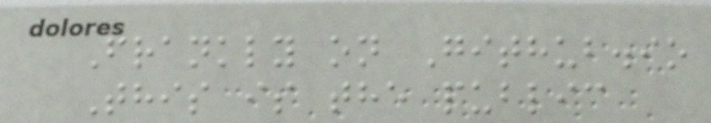Frankly on Github.io
This is the public
